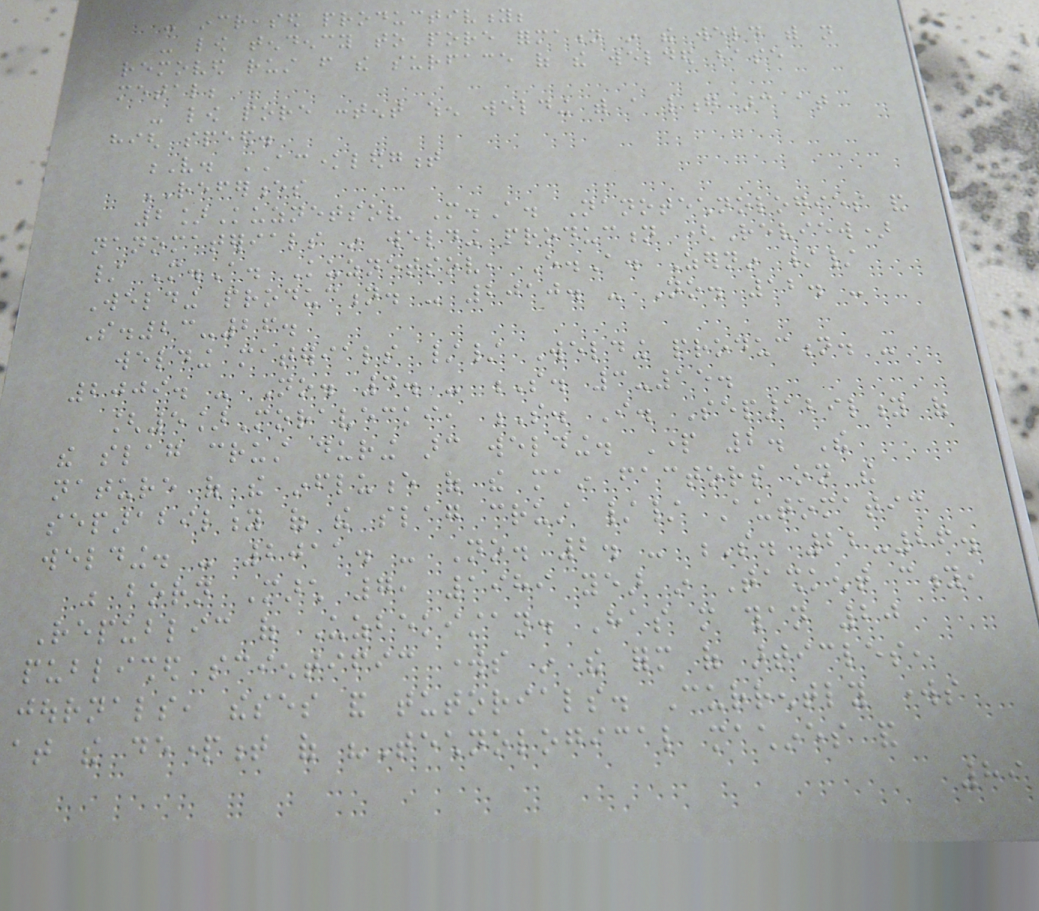- increased productivity;
- low tendency to pore formation in the weld with not
removed rust from the surface of the welded base
metal;
- low pore content when welding with a long arc at
high speed.
V. ACKNOWLEDGMENT
REFERENCES
2]Kuznetsov M.A. Nanotechnologies and
nanomaterials in welding production (Review)
/ M.A. Kuznetsov, E.A. Zernin //
Welding production. - 2010. - No. 12. -
S.23-26.
welding materials // Welding production. -
2009. - No. 4. - S. 3-15.
[5]Moravecki, S. I. Separability of
the slag crust during arc welding. Part 2. The
nature of the influence of the main factors on the
separability of the slag crust // Automatic
welding. - 2011. - No. 2. - S. 22-26.
was born March 7, 1989 year in Tashkent city,
Republic of Uzbekistan. Has more than 20
published scientific works in the form of articles,
journals, theses and tutorials. Currently works
at the department of "Technological machines and
89
